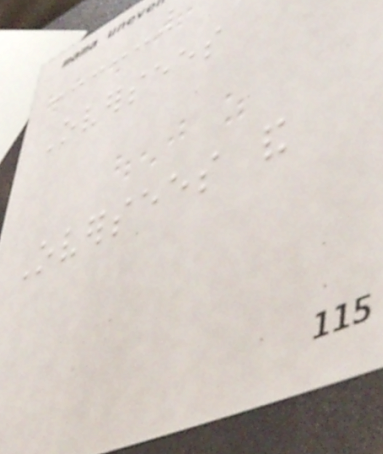Oversees
Oversees and
